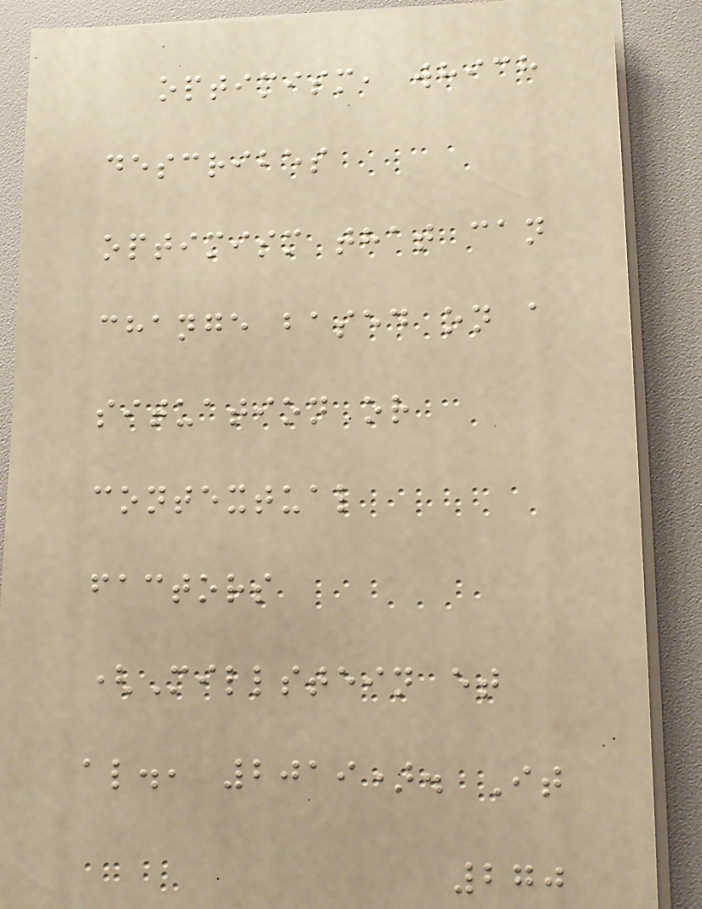optimism, which
describes
optimism that can
change based on a
situation or
contextual
factors
(Millstein et
al., 2019). It
270
